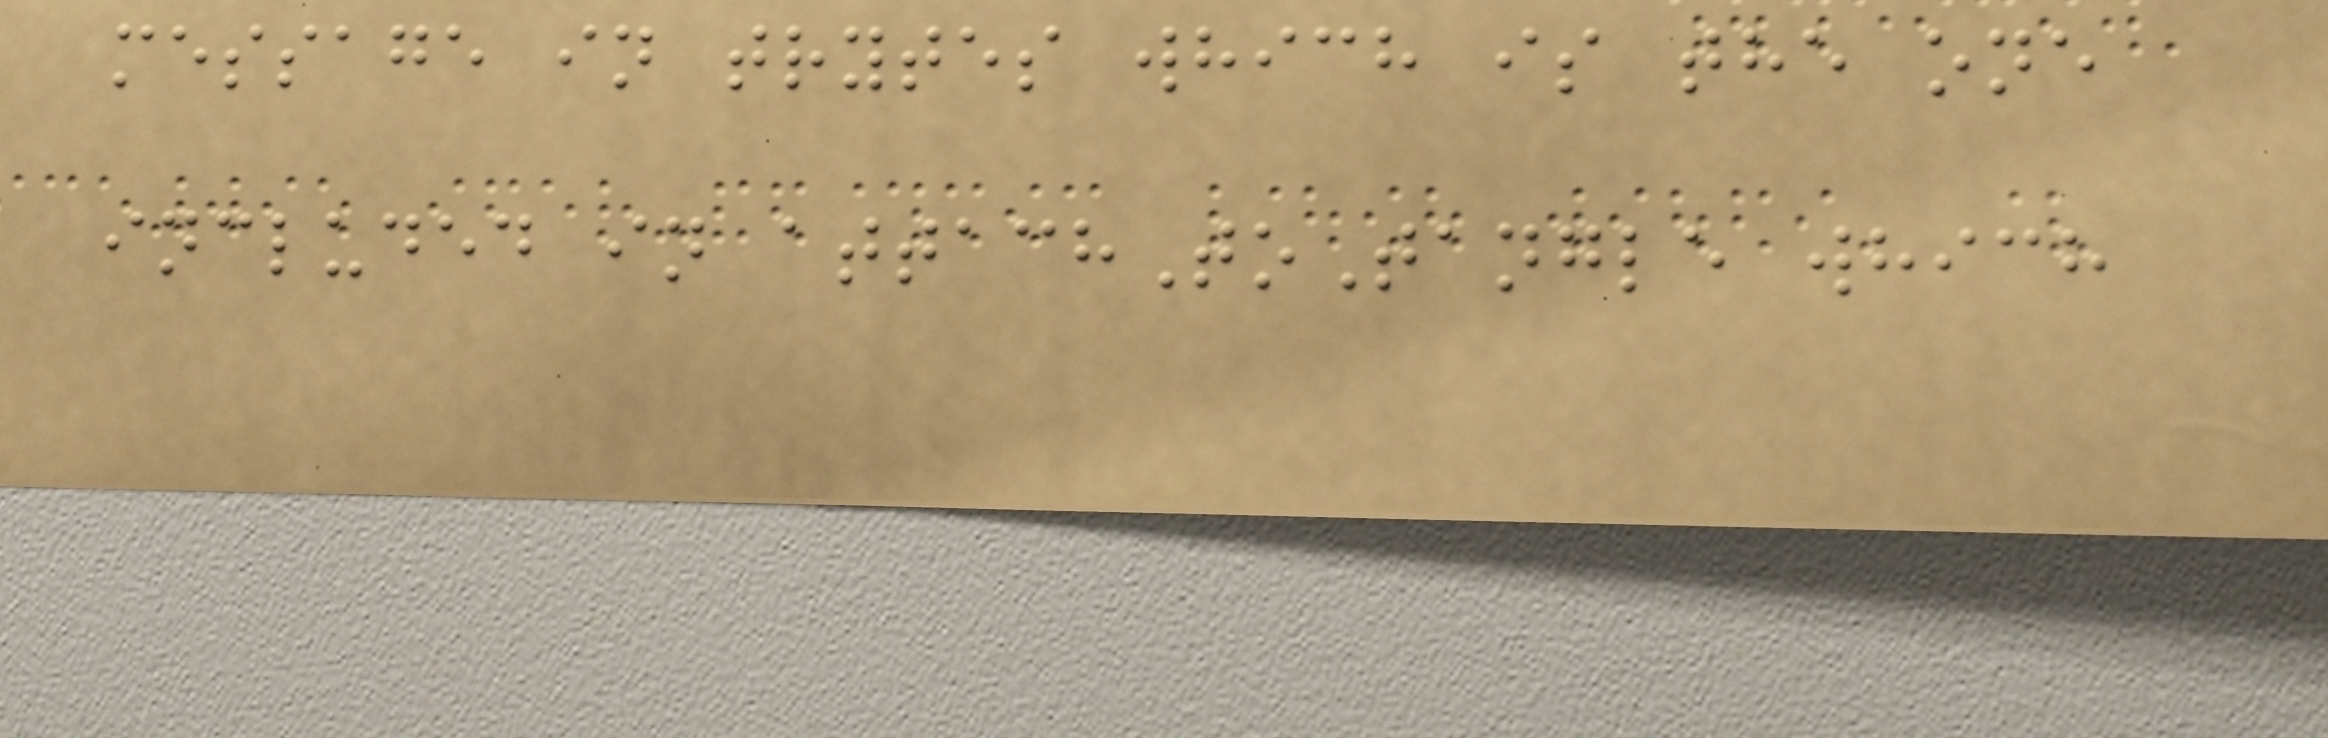message in trytes which is the one
included in attachToTangle which
